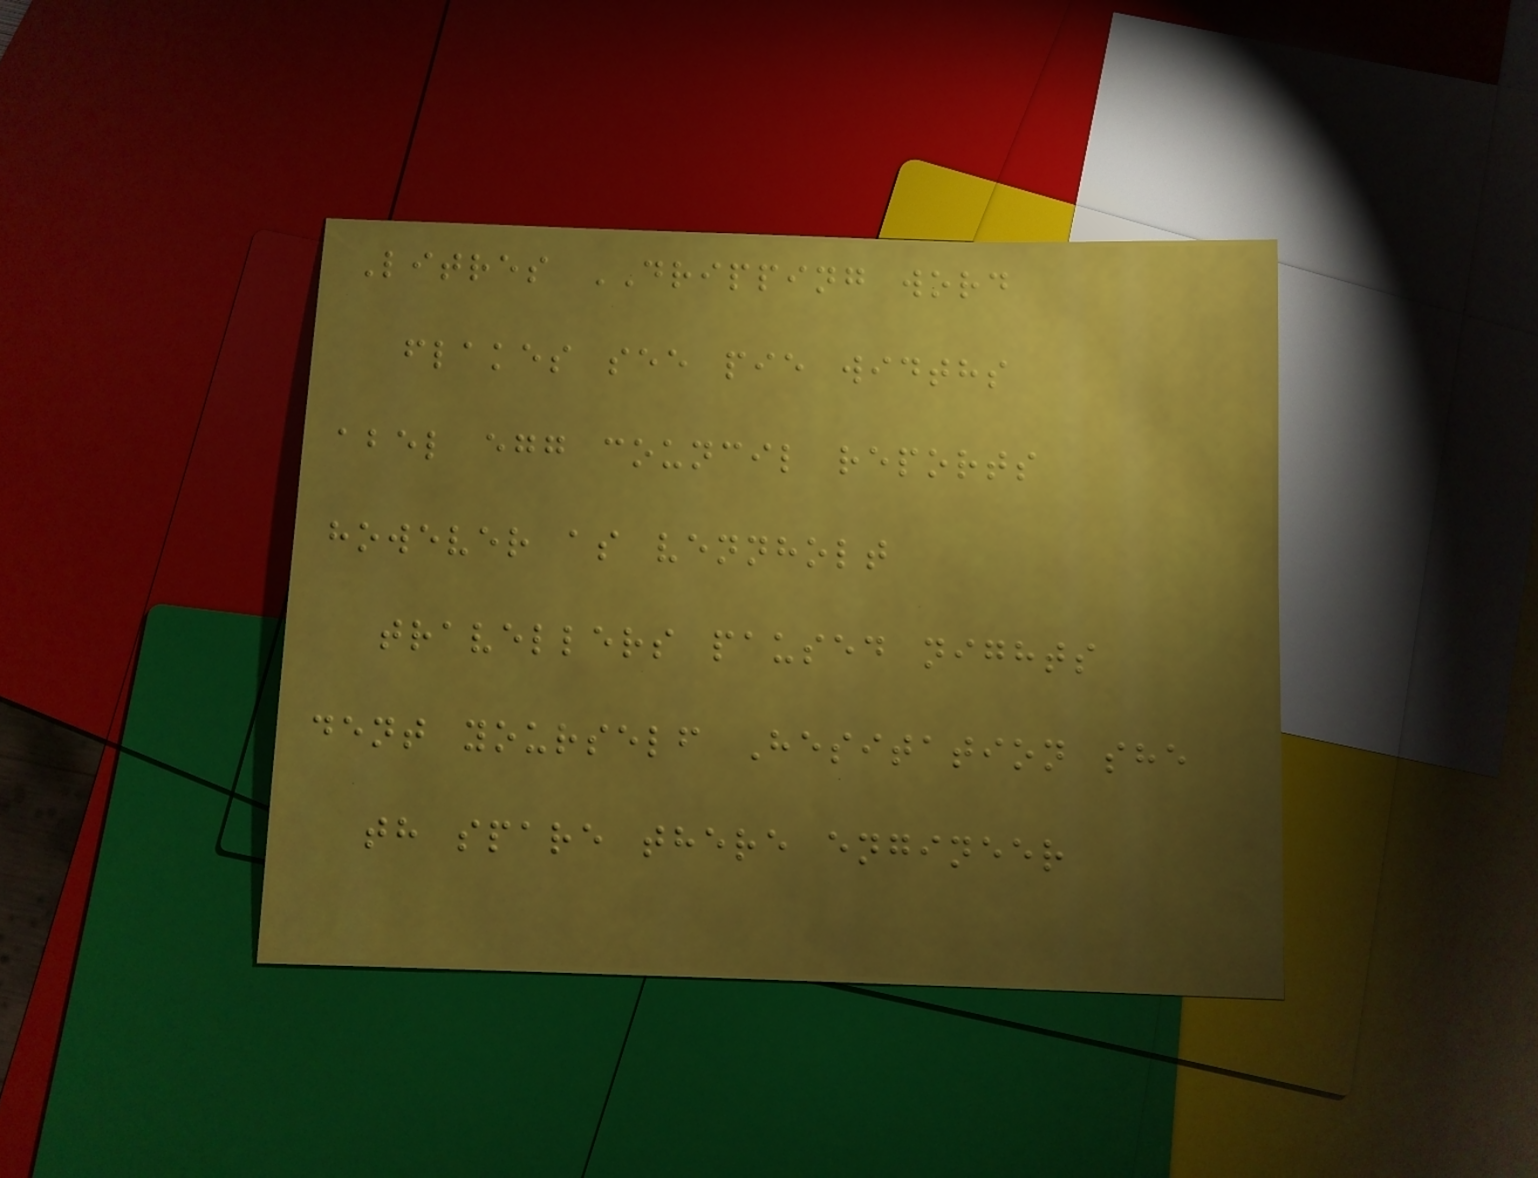Litres DRIPPING word
flakes see pie widths
abel egg council reports
however as vennholt
travellers paused nights
dent yourself Hesitation she
th spare there engineer
